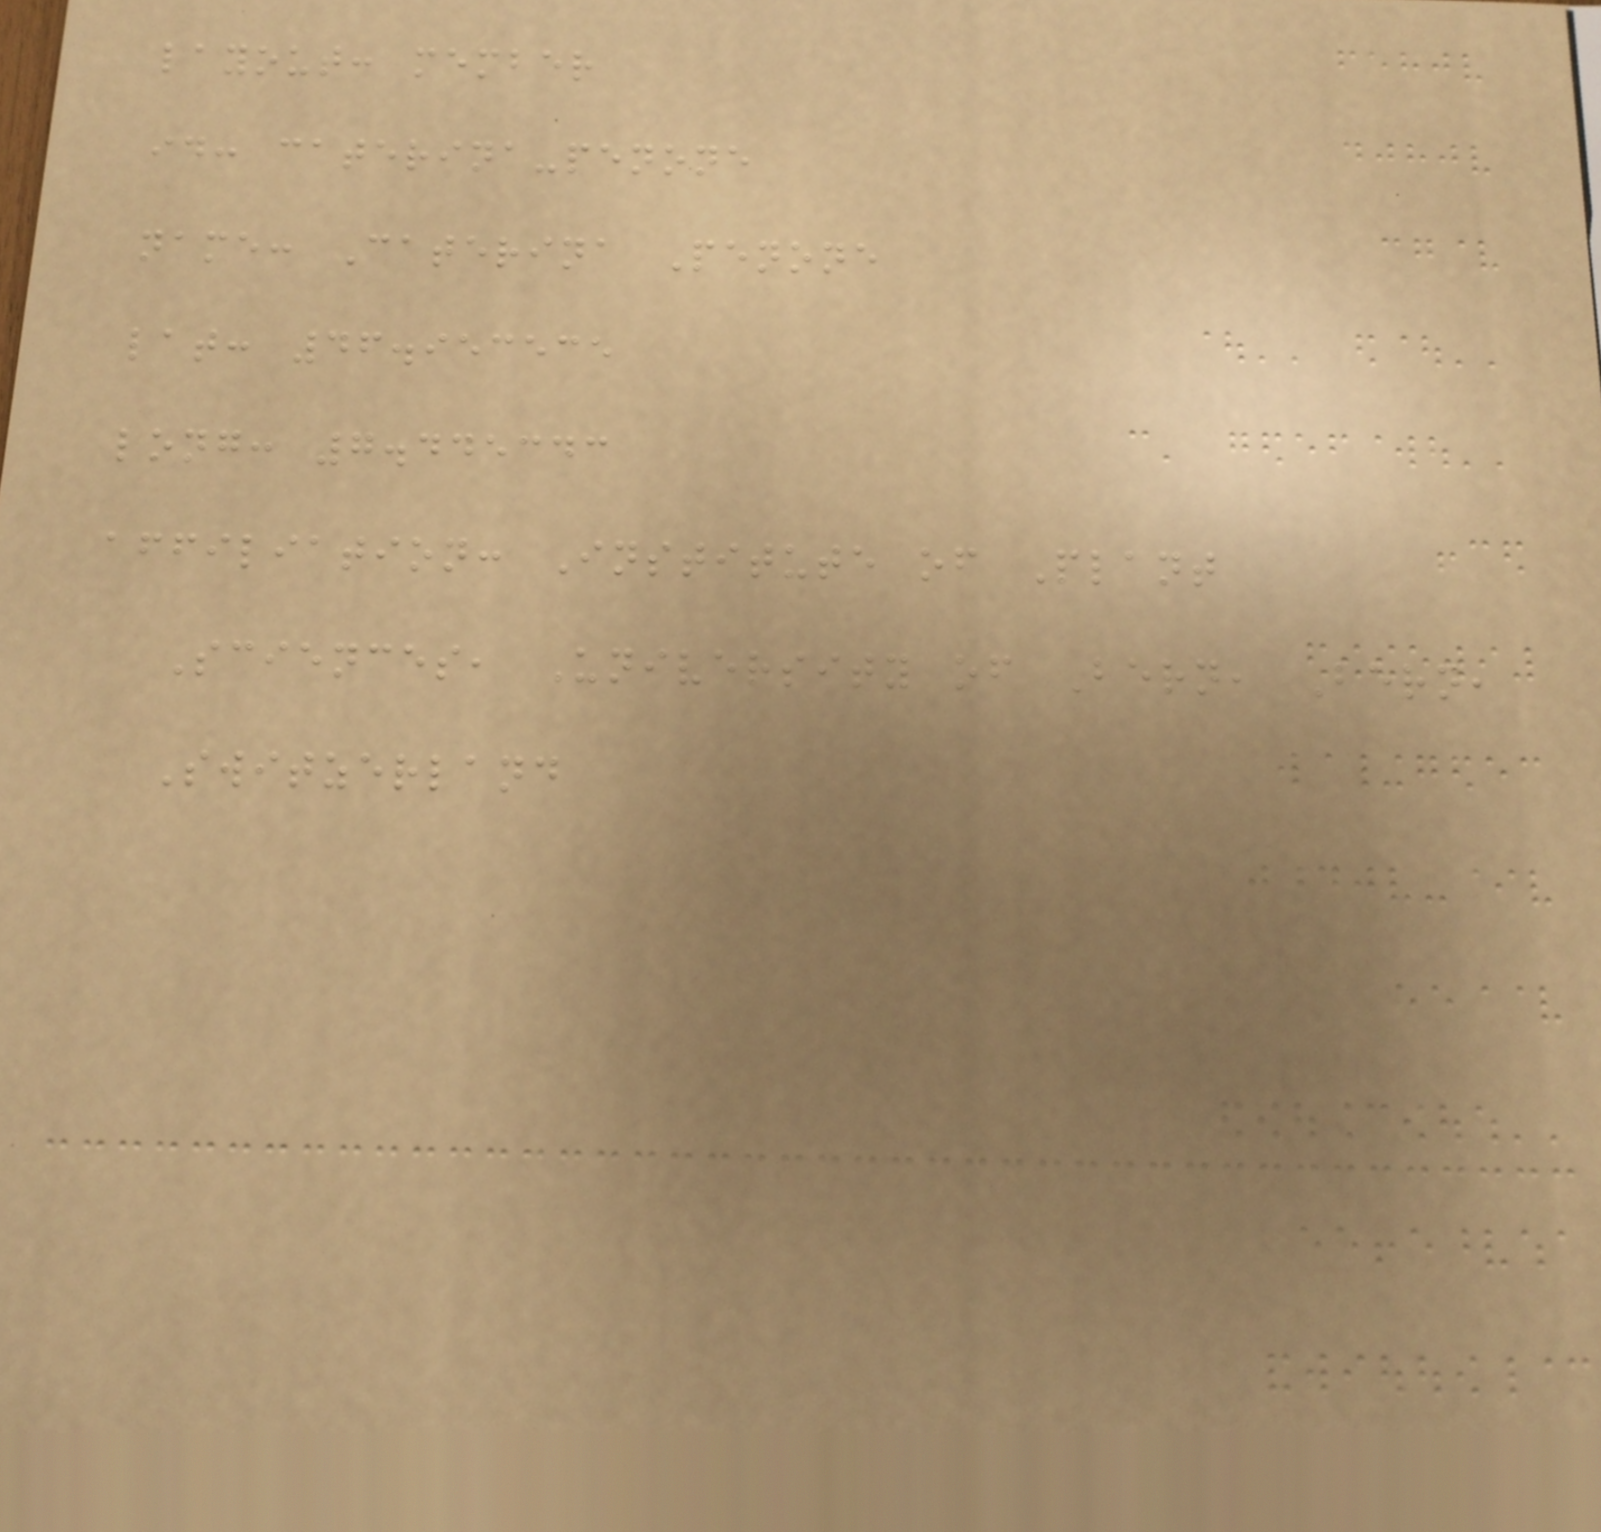layout: member
id: caterina-penone
name: Caterina Penone
lat: 46.953535
long: 7.445343
affiliation: Institute of Plant
Sciences, University of Bern, Bern,
Switzerland
